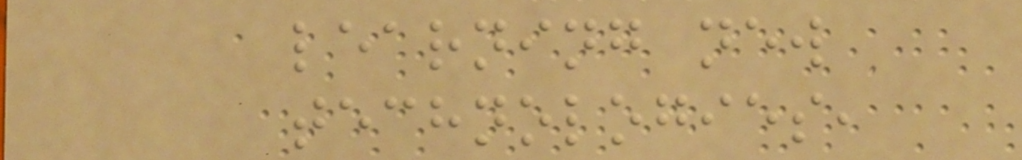learning new
technologies,
